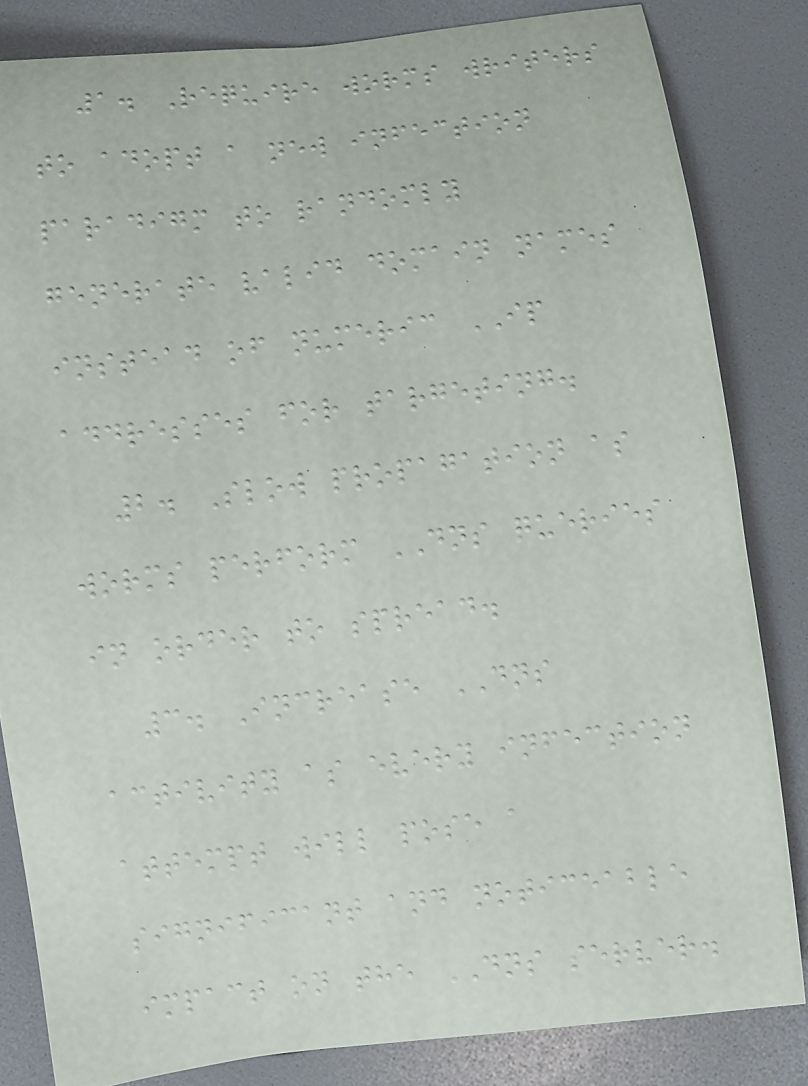1. Require worms writers
to adopt a new infection
paradigm to randomly
generate valid domain names
instead of numeric IP
addresses for targeting.
2. Slow propagation as
worms perform DNS queries
in order to spread.
3. Increase DNS
activity as every infection
attempt will pose a
significant and noticeable
impact on the DNS server.
